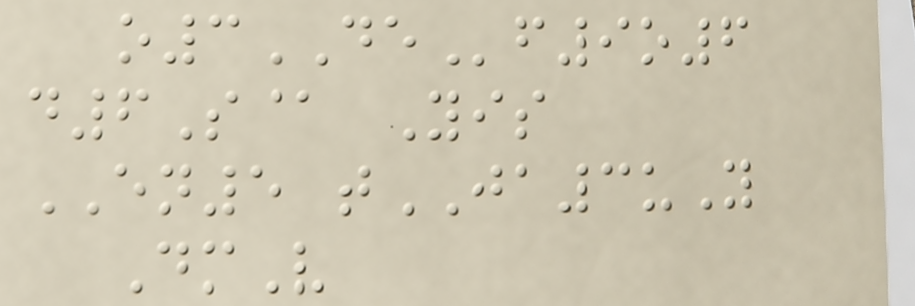o3DEf9o6
d6S@ Yis
EN5 tJA3uY
DmV
